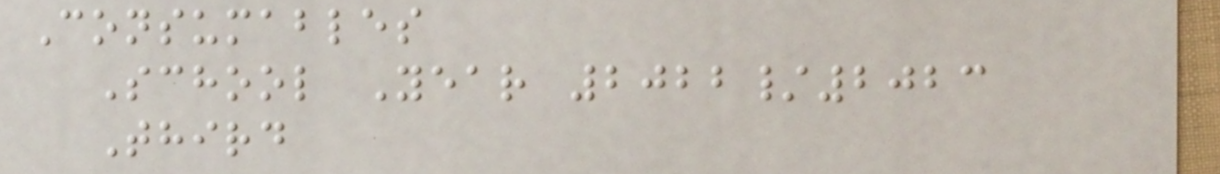Consumables
School Year 2022/2023
Third
